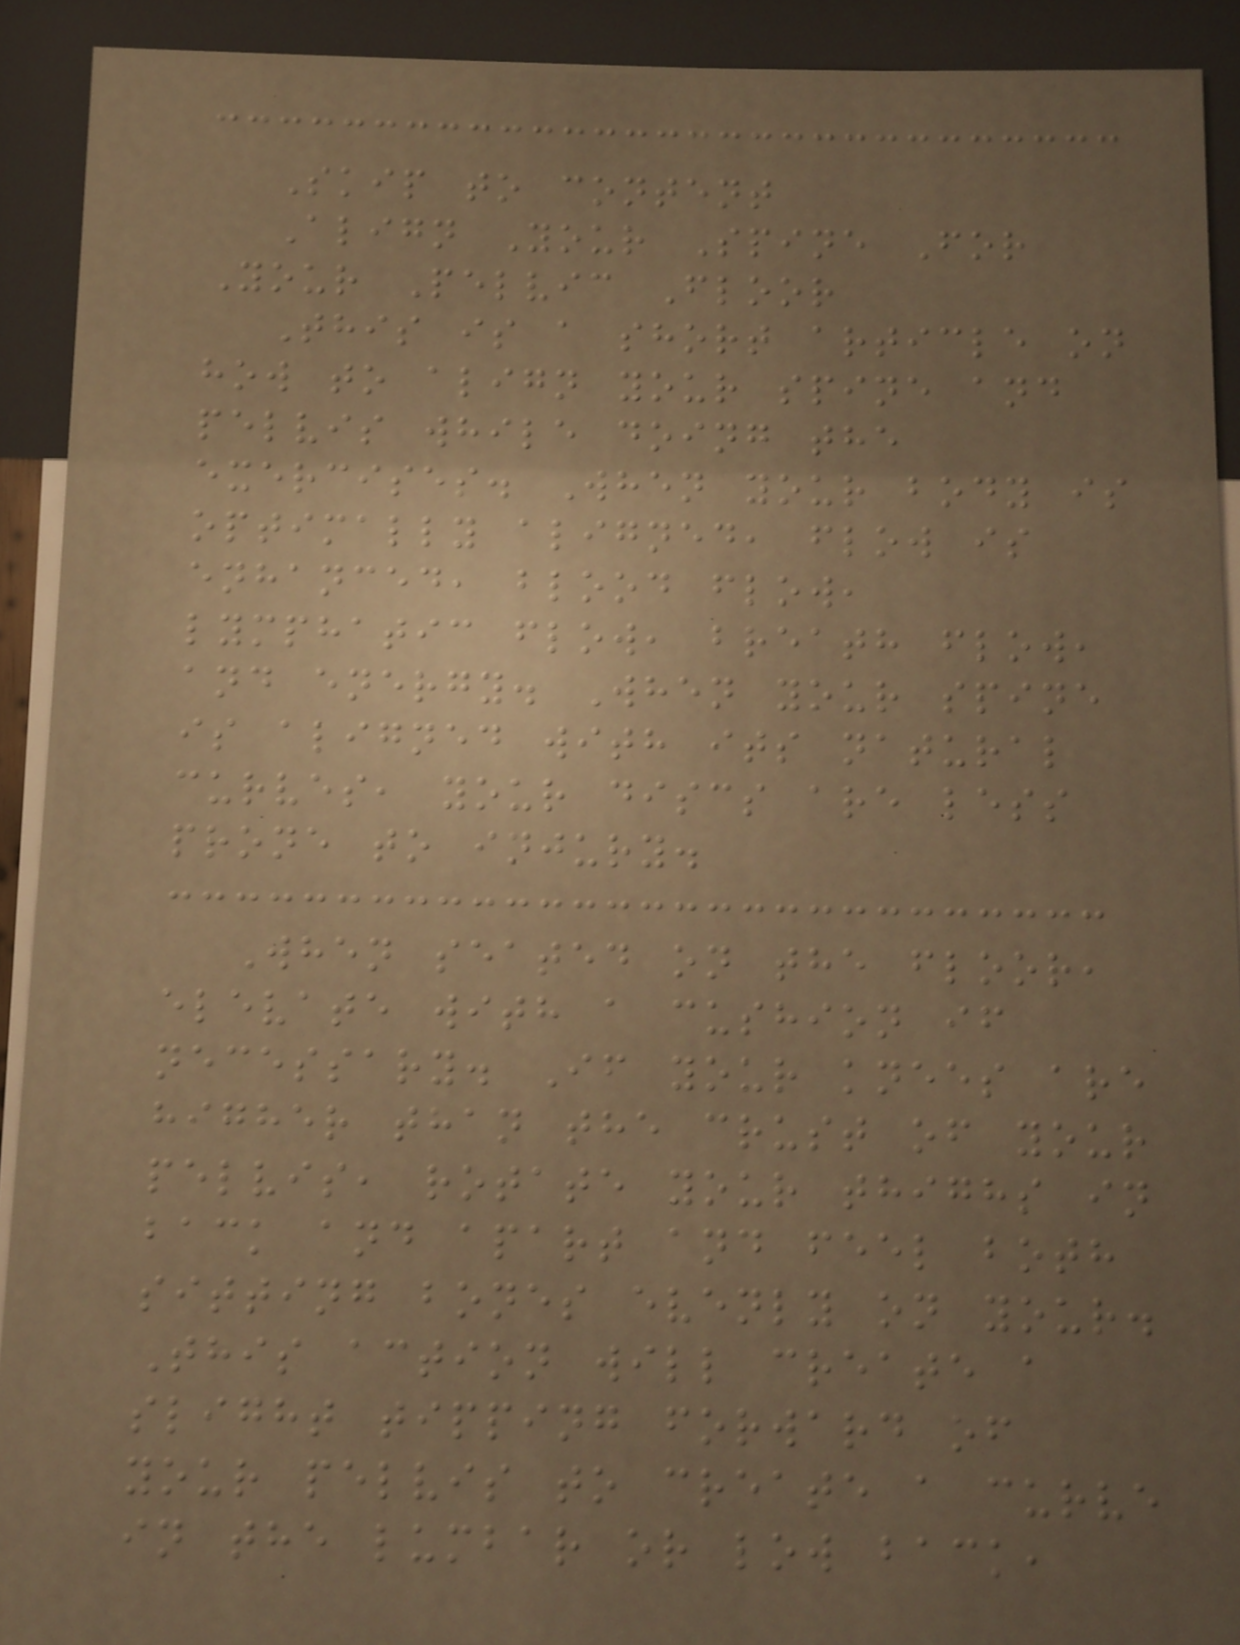Skip to content
Align Your Spine For
Your Pelvic Floor
This is a short article on
how to align your spine and
pelvis while doing the
exercises. When your body is
optimally aligned, flow is
enhanced, blood flow,
lymphatic flow, breath flow,
and energy. When your spine
is aligned with its natural
curves, your discs are less
prone to injury.
When seated on the floor,
elevate with a cushion if
necessary. If your knees are
higher than the crust of your
pelvis, rotate your thighs in
back and apart and feel both
sitting bones evenly on your.
This action will create a
slight tipping forward of
your pelvis to create a curve
in the lumbar or low back,
